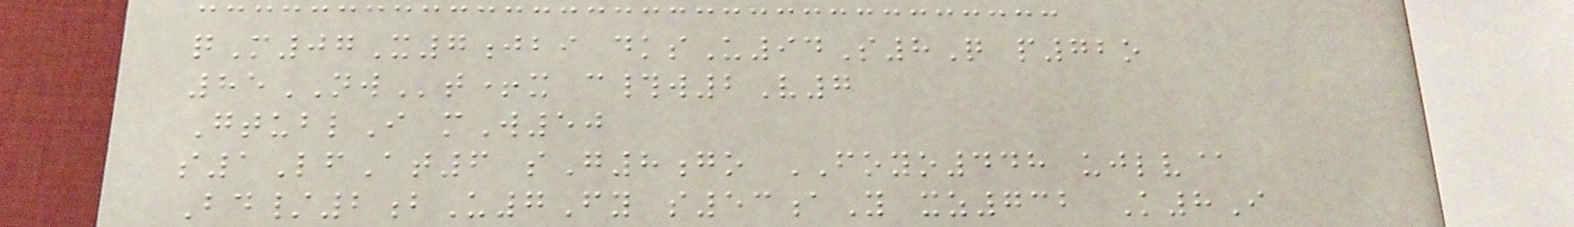qM07X7jbi dksU94S8Q p72o
85NWt+x c#w2V7
GtublI mW50
s1LfAt6 sG8go FOYO448 ujlv@
Bd/2bU7Fy s53aY xz732 K8I
